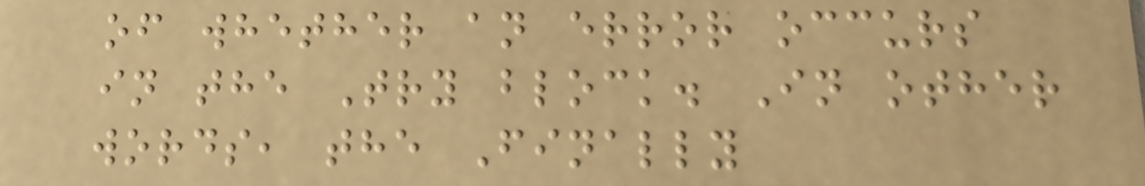of whether an error occurs
in the Try block. In other
words, the Finally
